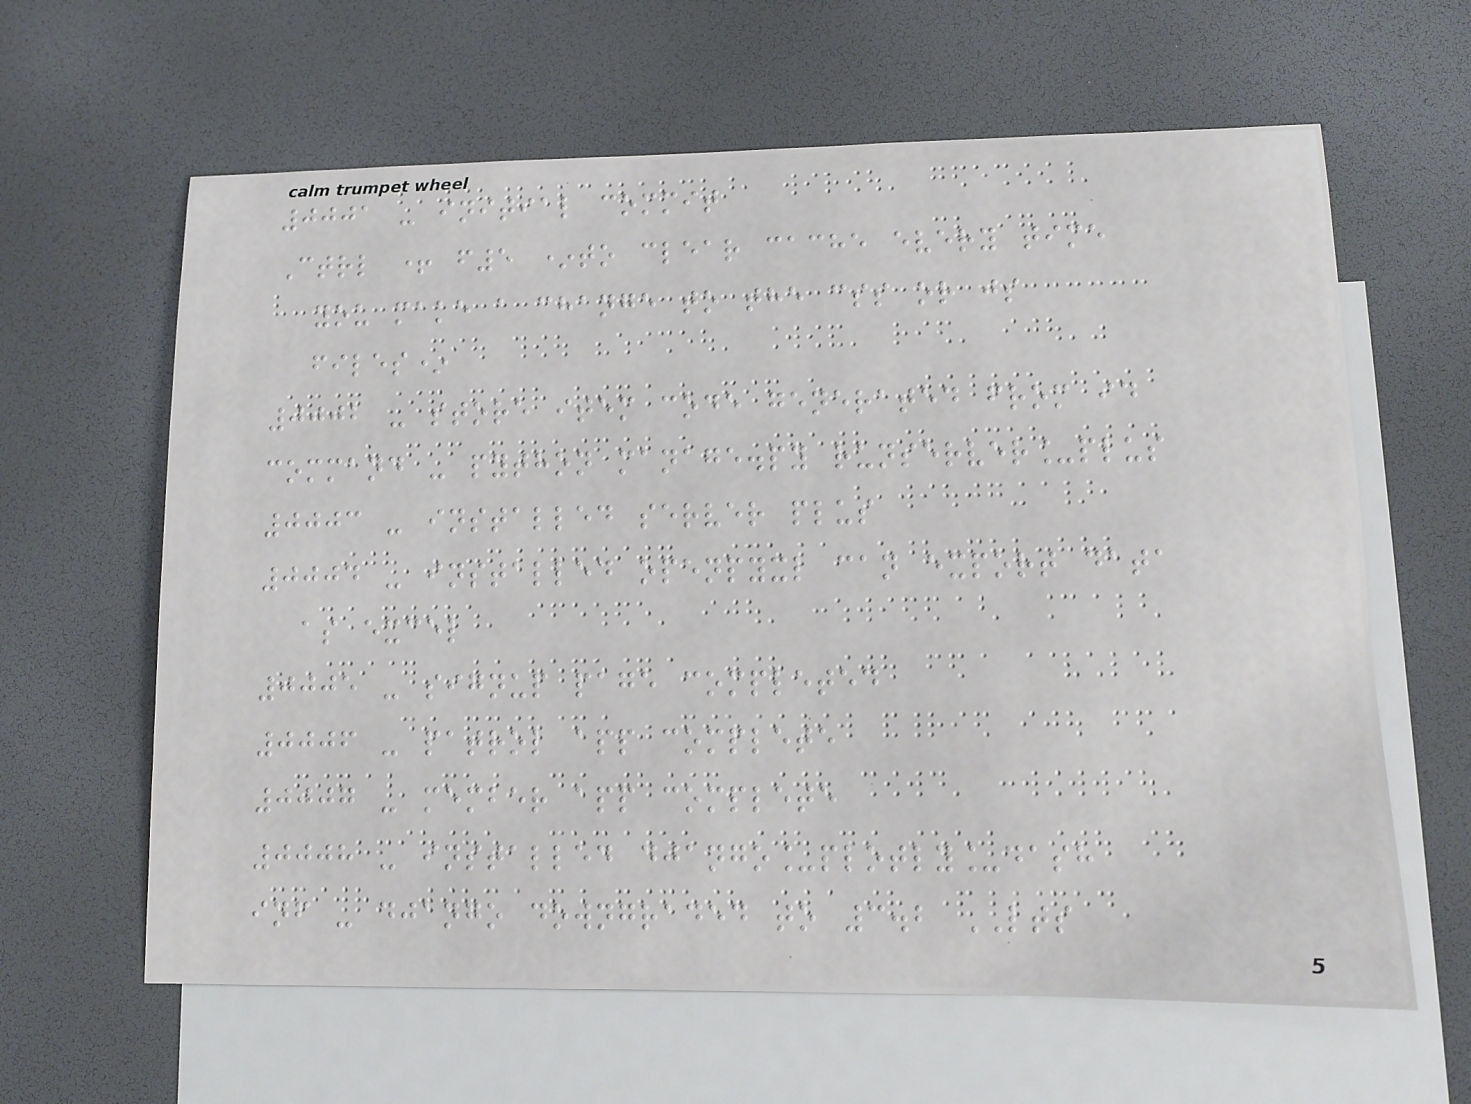0001 - initial commit
Ctrl + f5 *to clear cache every time
you make a change to the css or js
files*
0002 - store item code generated from id
command - python manage.py runserver_plus
0003 - installed server plus
0004 - installed openpyxl can export data
as excel
0005 - signup page completed
0006 - patrol app complete
0007 - member app complete
0008 - installed django_plotly_dash
inf - django downgraded to 3.2 LTS
